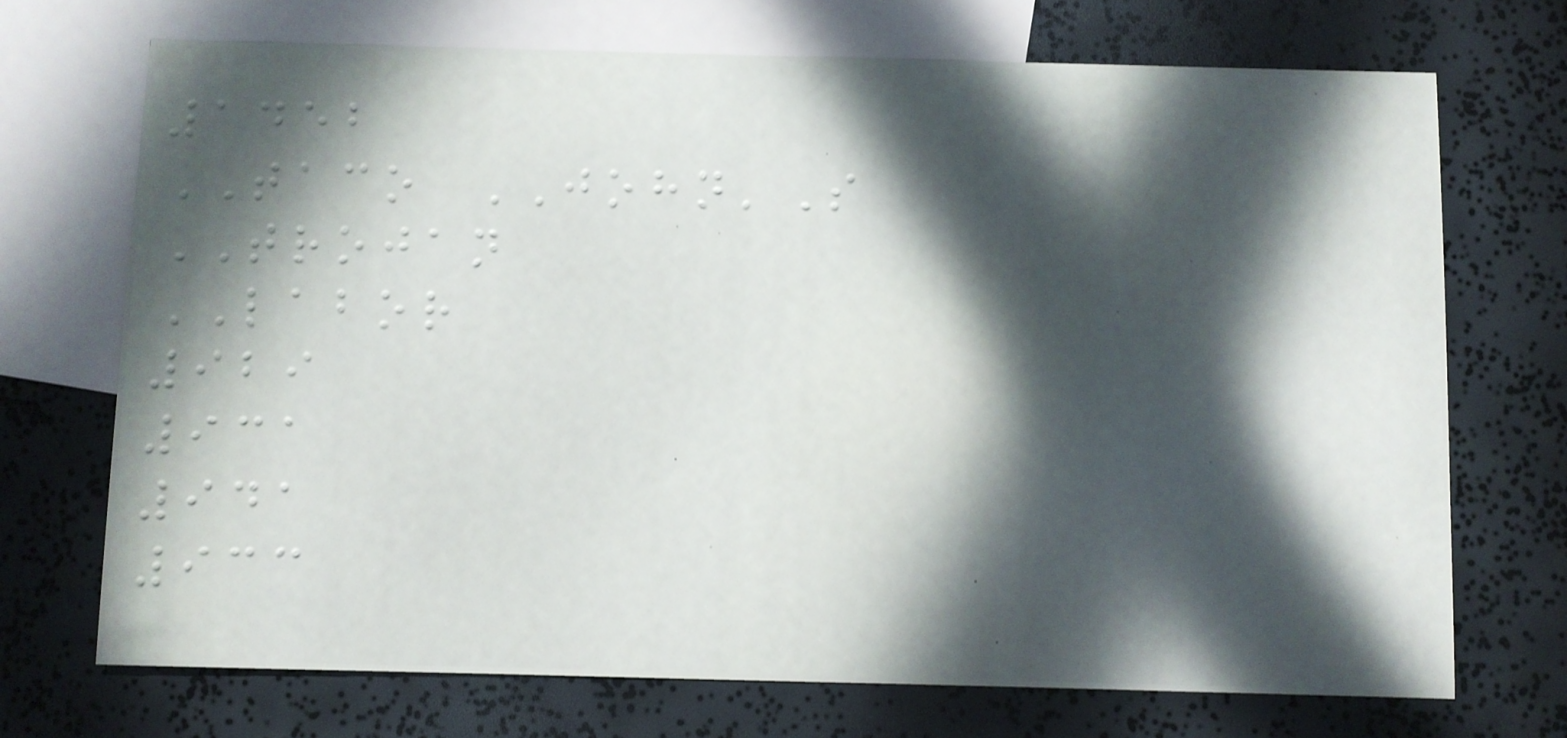1452
TACO JOHN'S
TROJAN
LABOR
929
931
941
933
